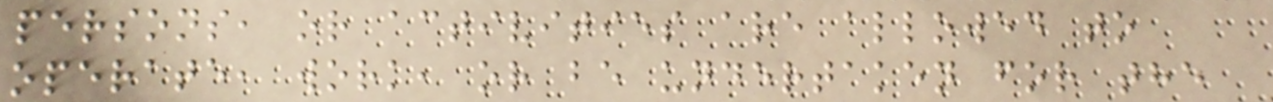persons, or activities are allowed to
operate, work, or be undertaken for the
